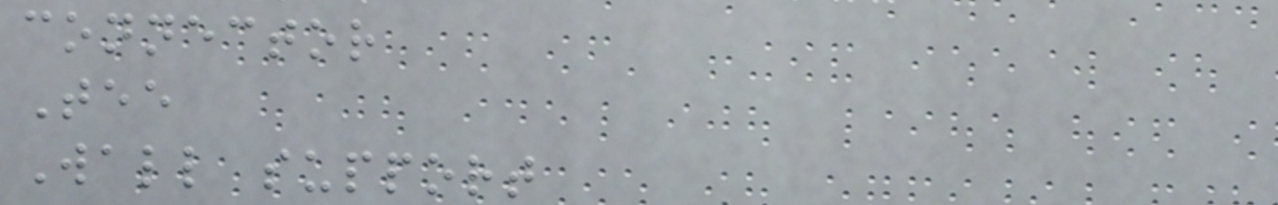connector
Tee
Wall support
